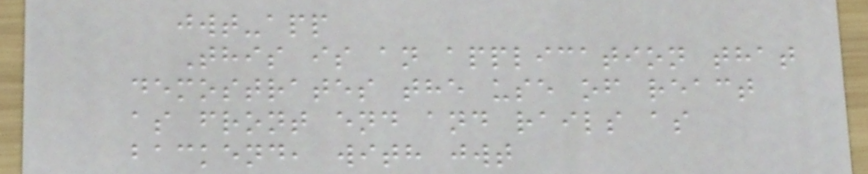jwt-app
This is an application that
demostrates the use of react
as front end and rails as
backend, with jwt
